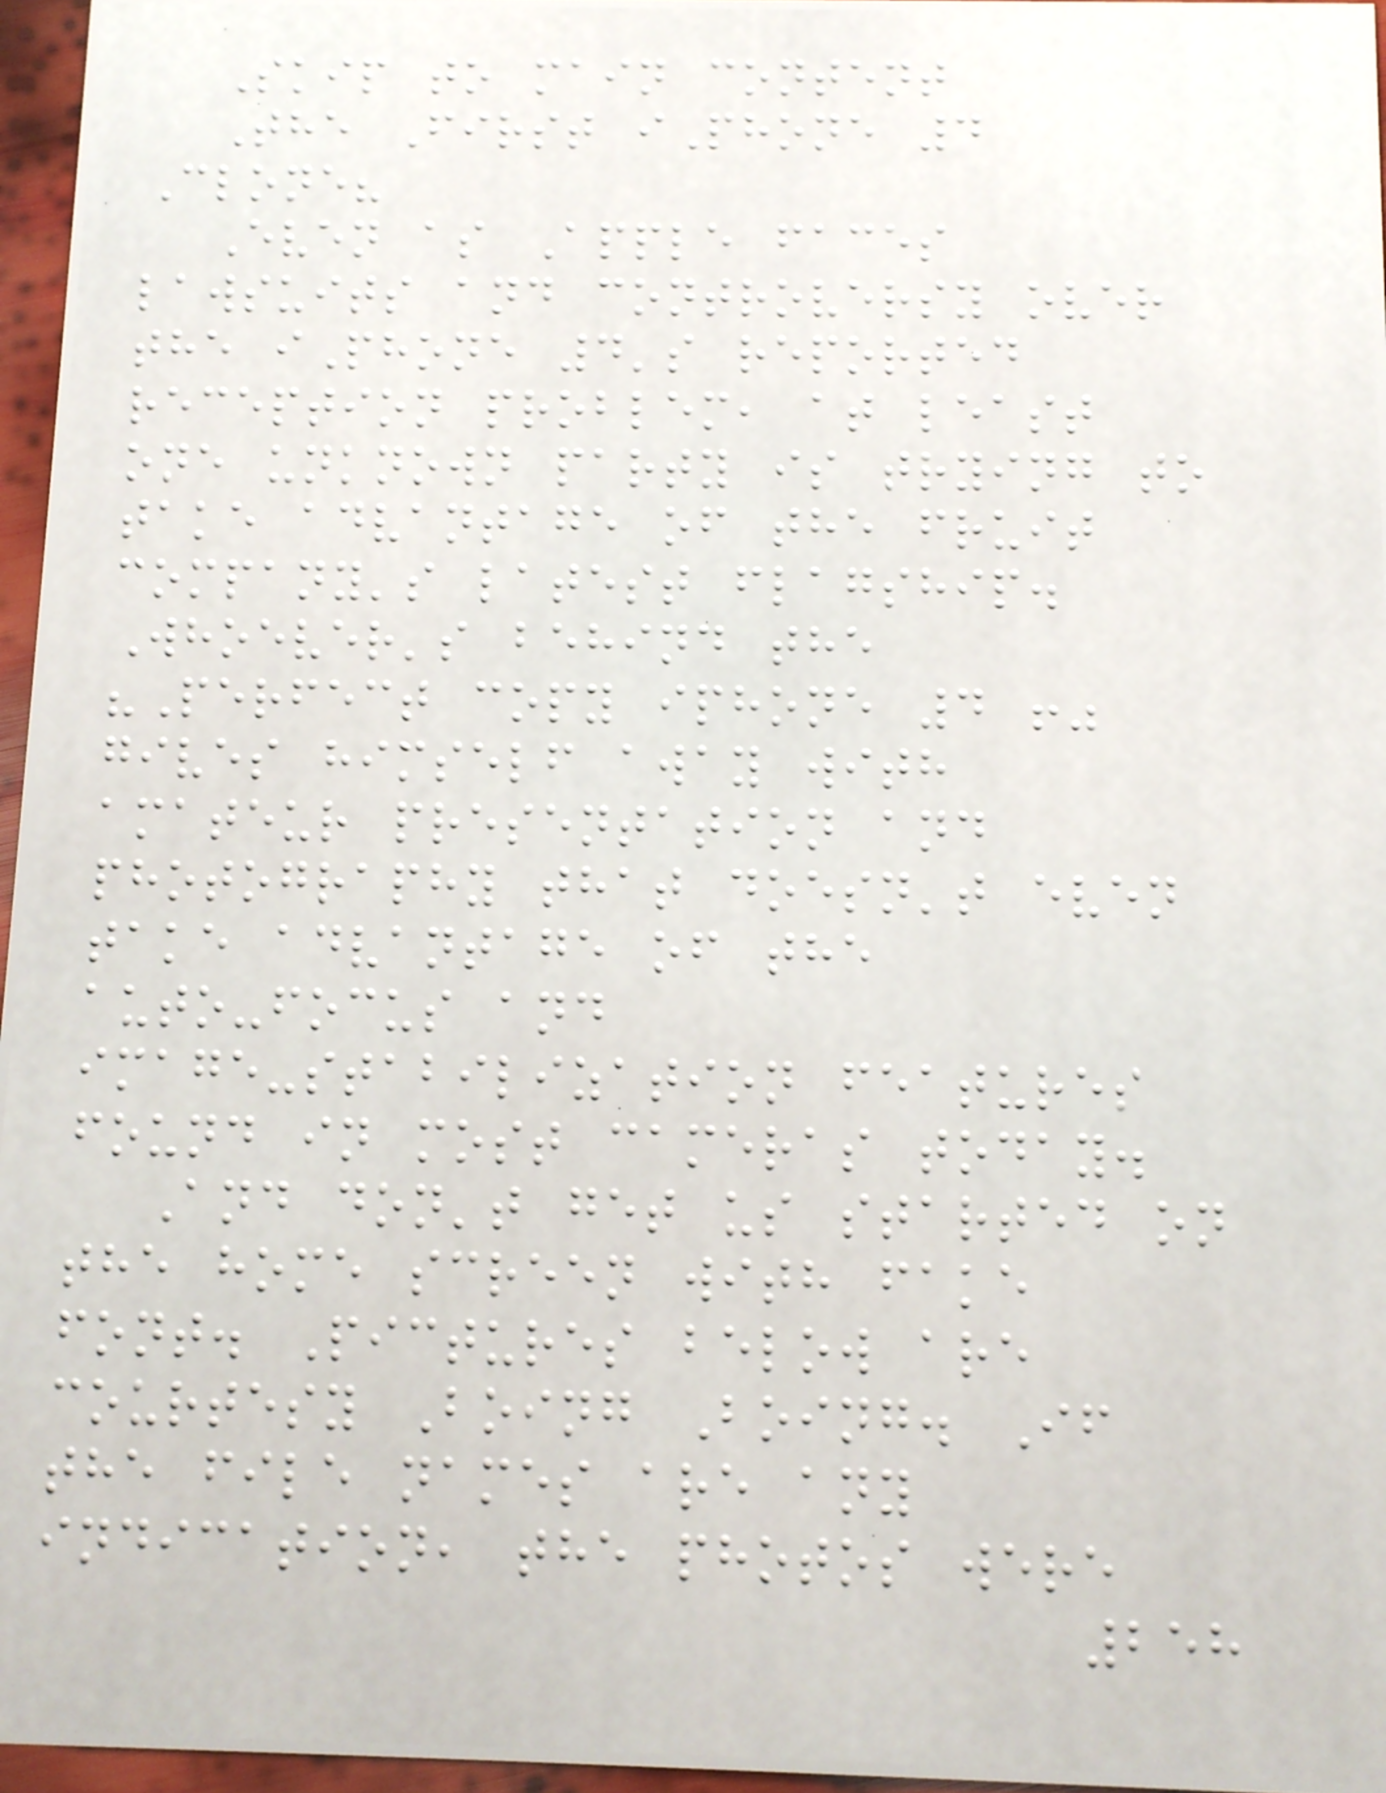Skip to main content
The First iPhone 4
Clone?
Even as Apple faces
lawsuits and controversy over
the iPhone 4's reported
reception problem, at least
one unknown party is trying to
take advantage of the fruit
company's latest flagship.
Whoever's behind the
"Perfect copy iphone 4 !"
gives himself away with
amateur presentation and
photography that doesn't even
take advantage of the
auto-focus and
image-stabilization features
found in most cameras today.
And don't get us started on
the home screen with fake
font. Pictures below are
courtesy Boing Boing. If
the file names are any
indication, the photos were
258
